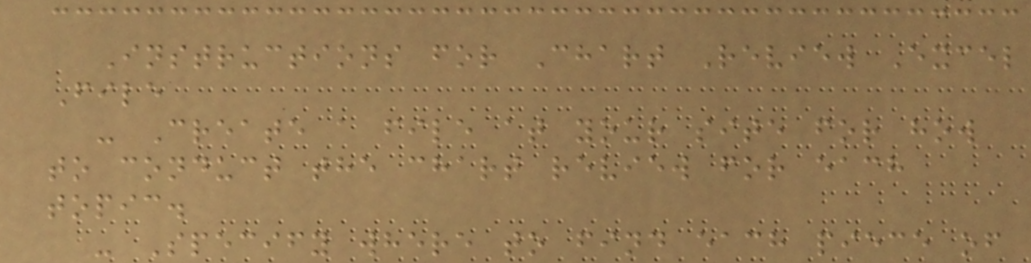Instructions for Chart Review Excel
File
- Create a file at your site for how
to conduct the chart review for each
topic.
- Specify where to find each piece of
